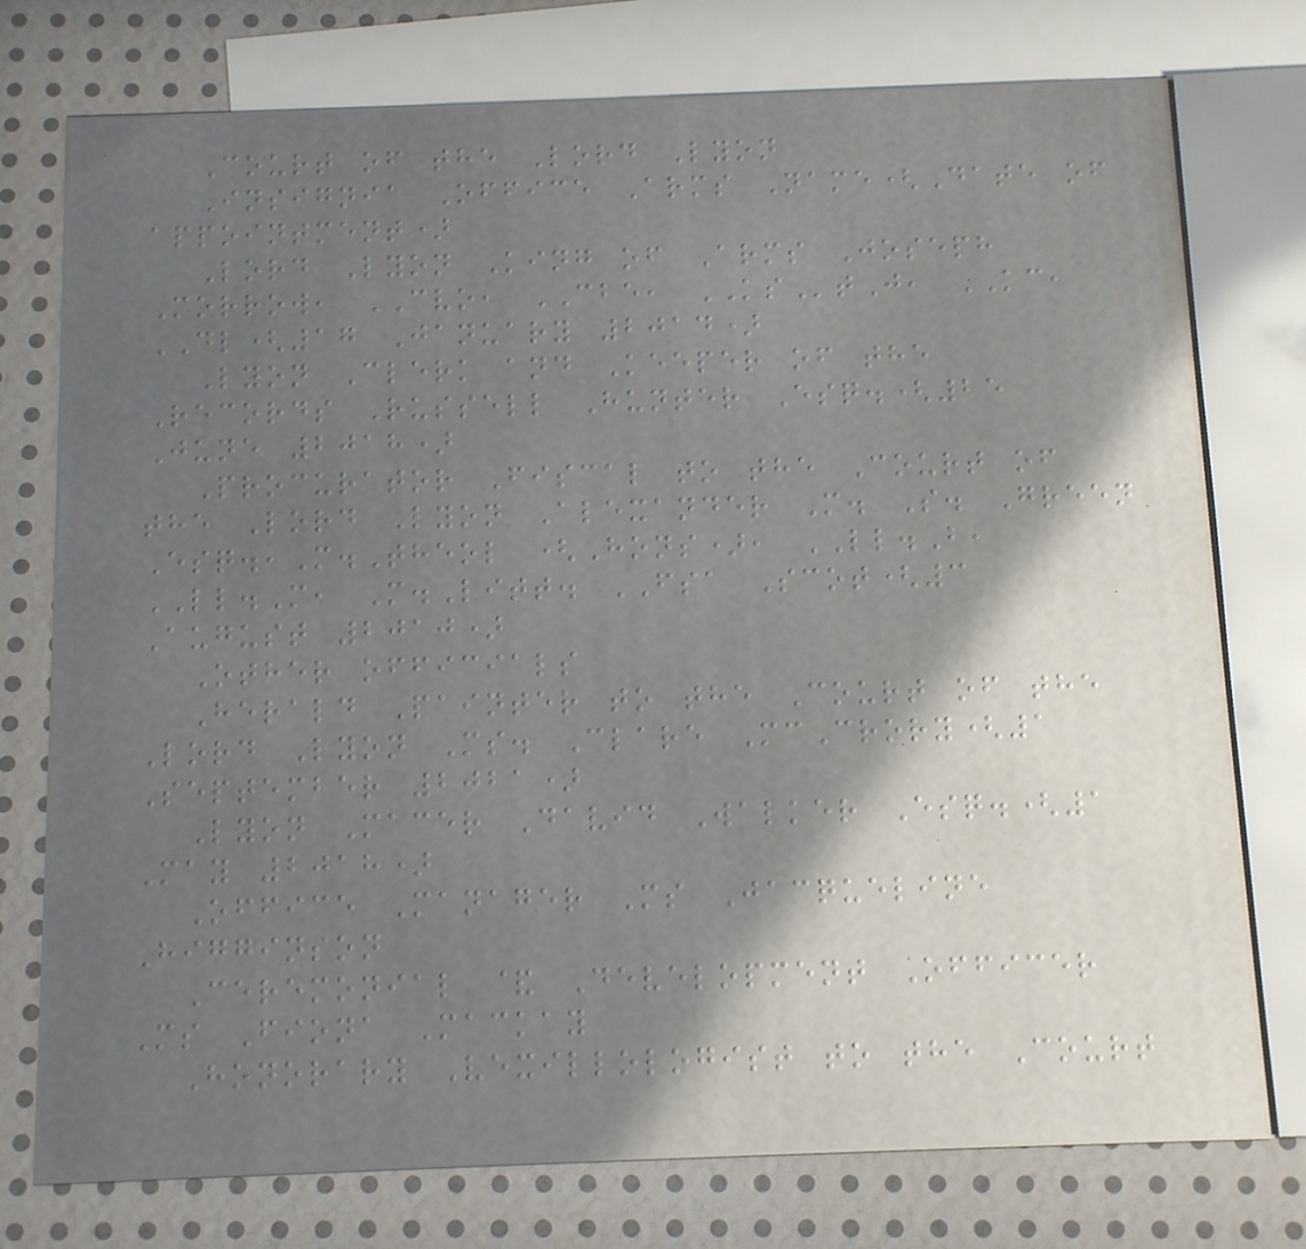Court of the Lord Lyon
Insignia Office Arms Name(Date of
appointment)
Lord Lyon King of Arms Joseph
Morrow, CVO, CBE, KStJ, KC,
DL(17 January 2014)
Lyon Clerk and Keeper of the
Records Russell Hunter Esq.(25
June 2018)
Procurator Fiscal to the Court of
the Lord Lyon Alexander M. S. Green
Esq.,M.Theol (Hons), LL.B,
LL.M, M.Litt. FSA Scot(3
August 2010)
Other officials
Herald Painter to the Court of the
Lord Lyon Ms. Clare McCrory(1
September 2021)
Lyon Macer David Walker Esq.(1
May 2018)
Office Manager Ms Jacqueline
Higginson
Ceremonial & Development Officer
Ms Fiona Mackay
Honorary Vexillologist to the Court
